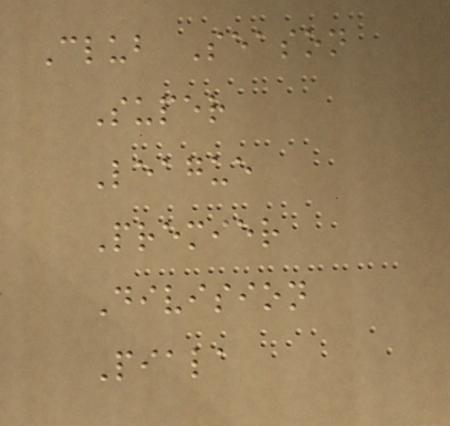Club Season
Super
League
Premier
Division
Piala
